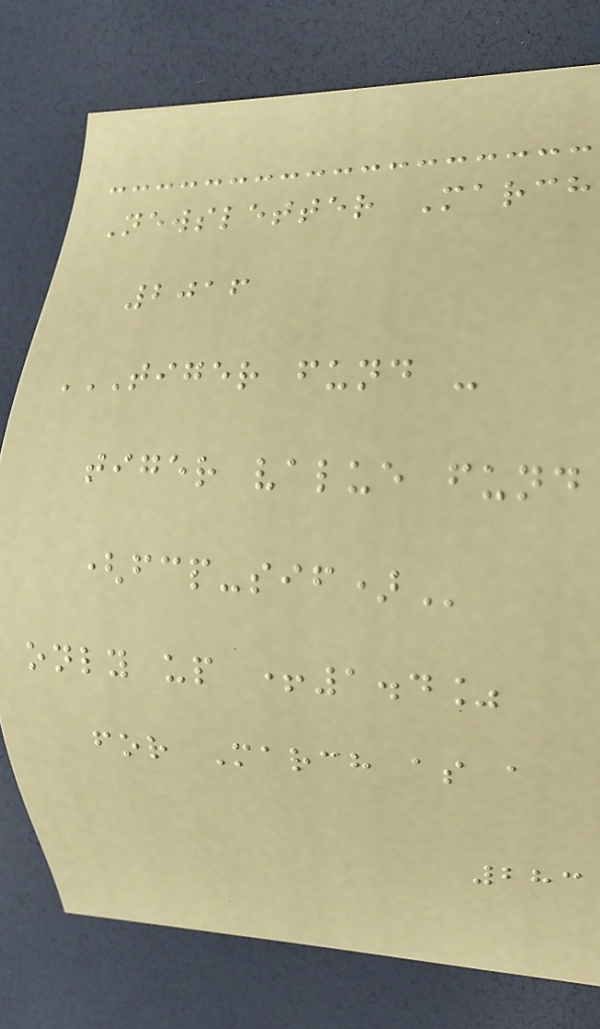Newsletter March
2016
TIGER FUND -
TIGER VALUE FUND
(FCP-SIF)
only up +1.4%
for March as a
283
